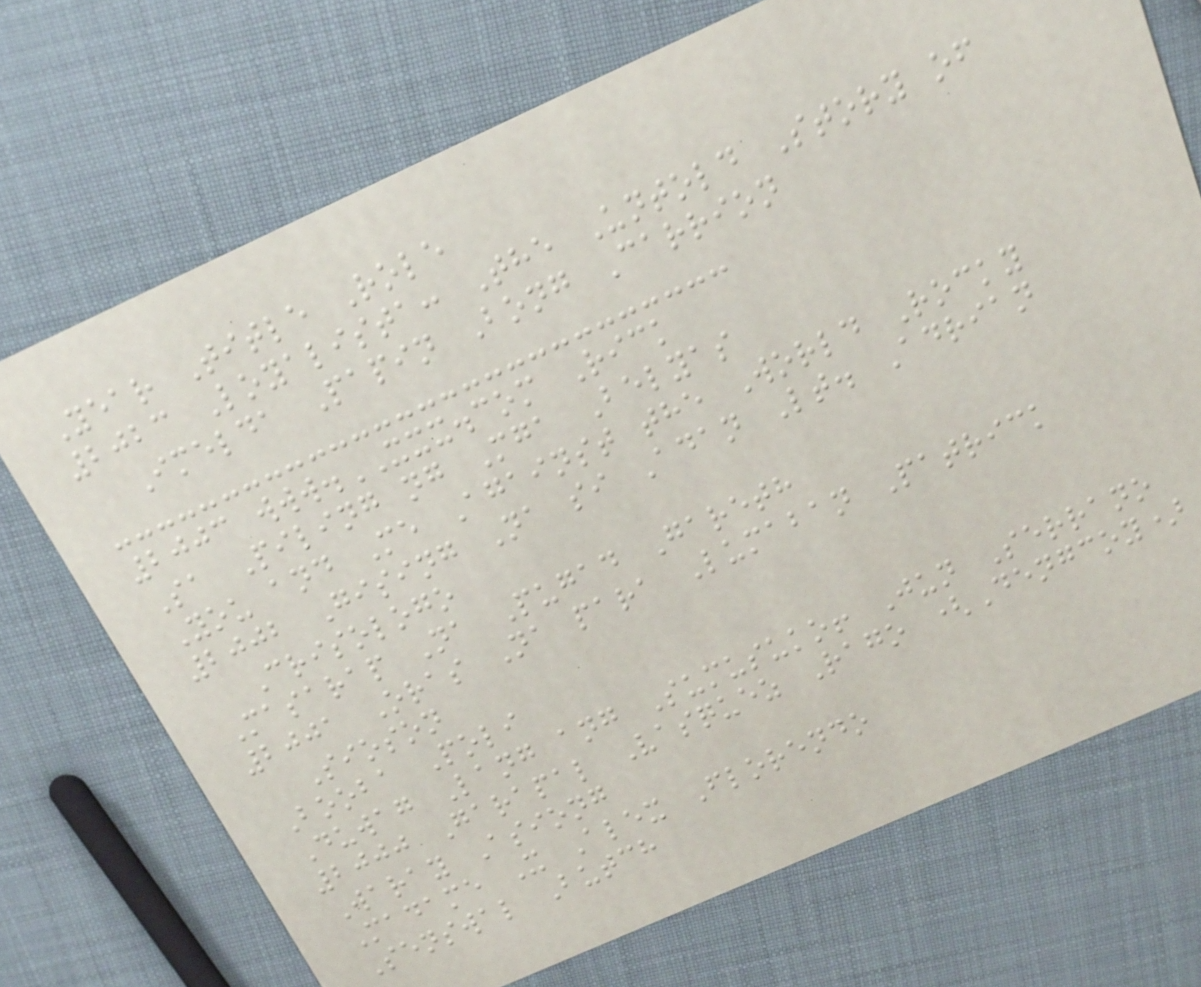Year Title Role
2023 Loyalista: The Untold Story of
Imelda Papin Bong Carrion
2003 www.XXX.com Rick
Sa Piling ng Mga Belyas
You and Me Against the World Rocky
2002 Gising Na si Adan Lt. Adrian
Crisologo
Masarap Na Pugad Gareth
2001 Oras Na para Lumaban Patrick
Sioson
Booba Poli
Duwag Lang ang Sumusuko! Jun Serrano
2000 Garapal Vasquez Rago (Dengcoy)
Waray Asiong
Madame X Alex Florendo
Senswal Butch
